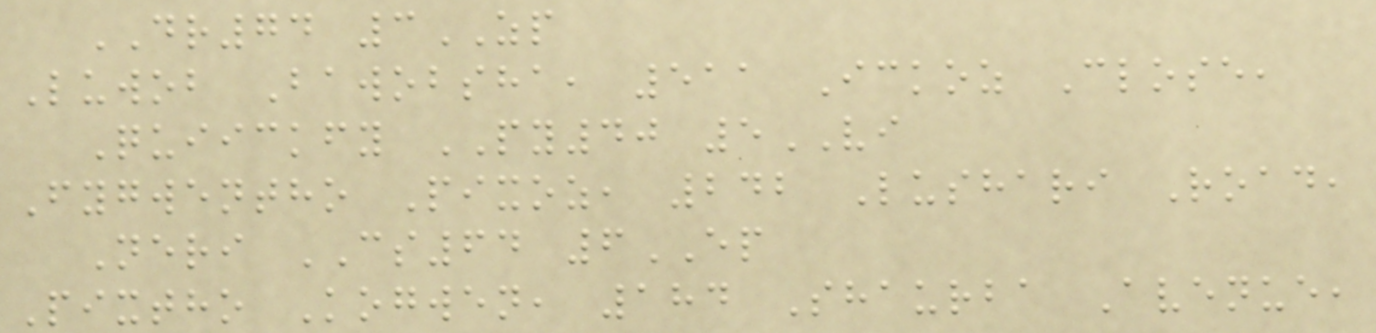DR74 3ZP
Luwob Bawobsha, 511 Ickoz Close,
Quiickfy PY40 5VI
Fygwentho Pixoz, 242 Lushari Road,
Neri CS64 6EP
Pixtho Kogwen, 184 Shaurba Avenue,
